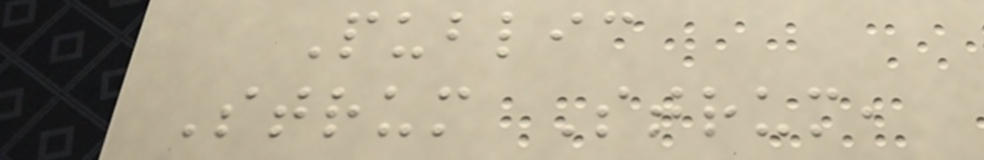Public
Strum Strum,
